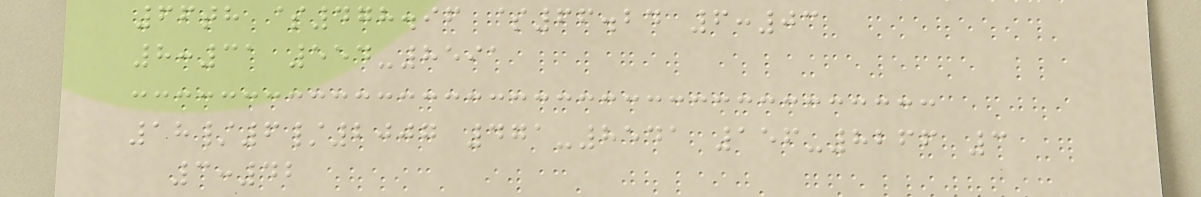66th $478.96 $66.24 6:03
8:31 554-8591
18/6/2007 471-8541 156-8266 3
3:42
